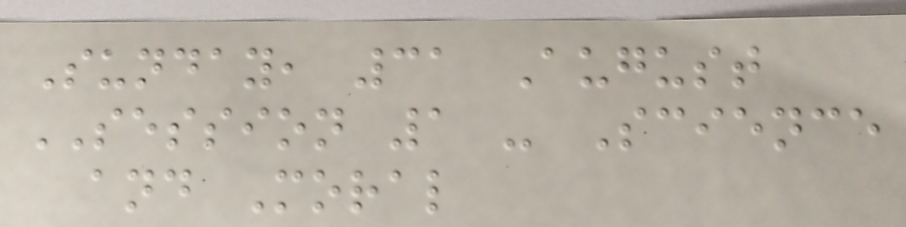Sunday, 31 August
SESSION 1 - Science
and Moral
